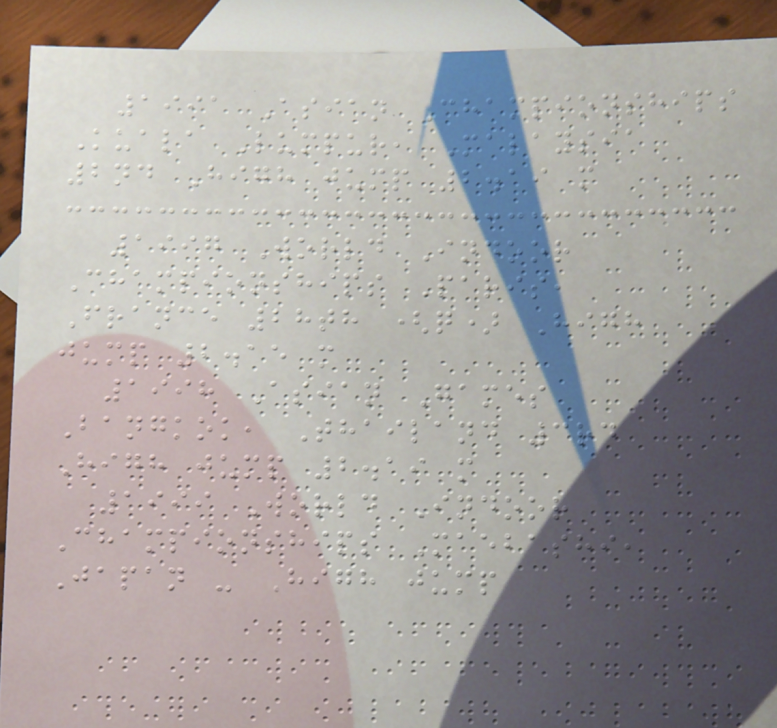1991 Asian Championships
Kuala Lumpur, Malaysia
2nd High jump 2.19 m
1997 World Indoor
Championships Paris,
France 28th (q) High
jump 2.15 m
1998 Asian Games
Bangkok, Thailand 3rd
High jump 2.19 m
1999 World Indoor
Championships Maebashi,
Japan - High jump
